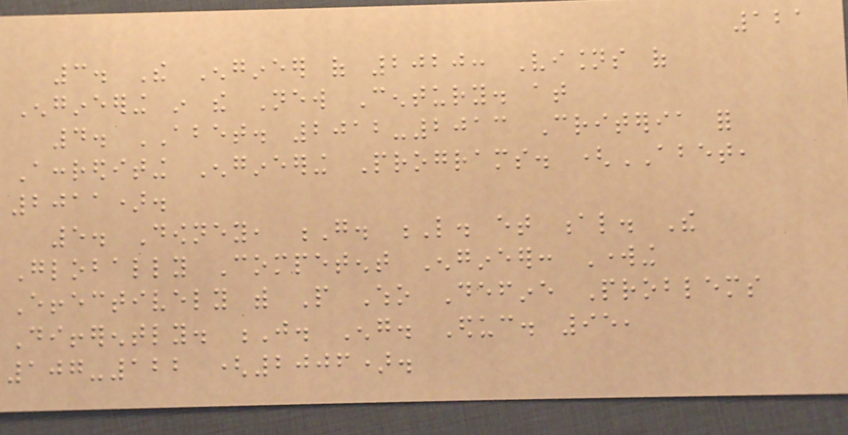121
3. The Engineer of 2020: Visions of
Engineering in the New Century. at
4. ABET. 2012-2013 Criteria for
Accrediting Engineering Programs. (ABET,
2011).
5. Downey, G. L. et al. The
Globally Competent Engineer: Working
Effectively with People Who Define Problems
Differently. J. Eng. Educ. 95,
107-122 (2006).
